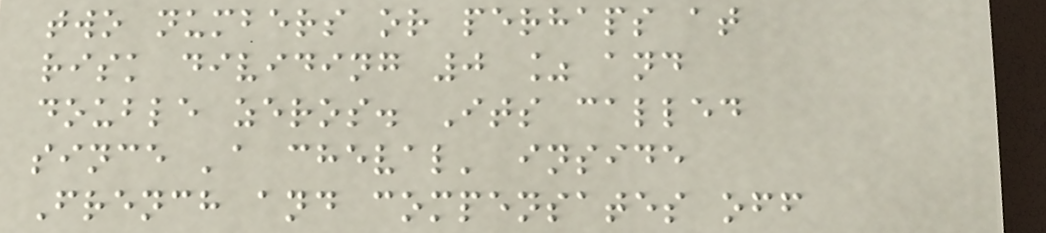two numbers or perhaps at
risk dividing 0 % and
double zeros. Its called
since 'a cheval' inside
French and compensates off
